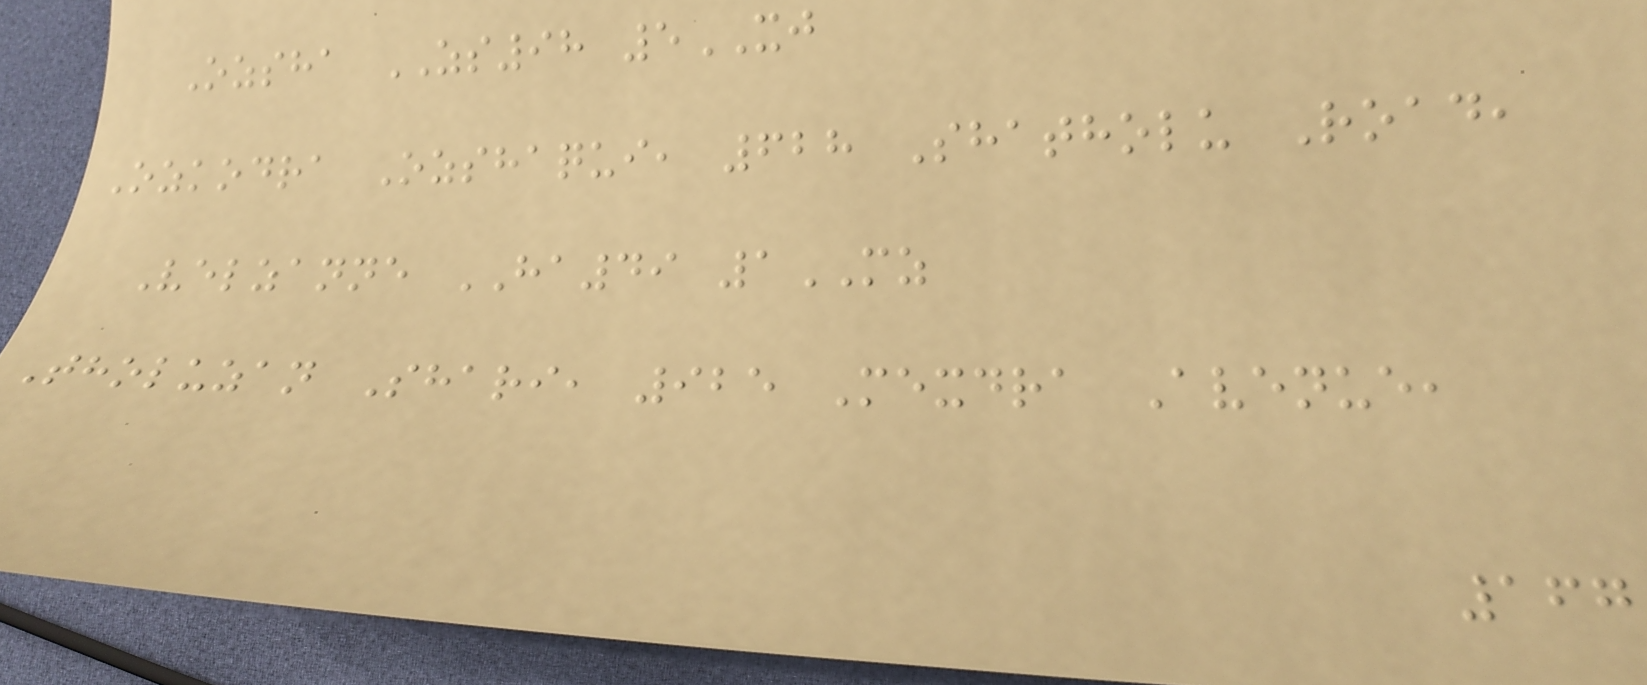Ozsha ZS98 5XJ
Ozkodra Ozshaqui, 628 Shatholu Road,
Velzanne HA49 1MZ
Tholuzan Shari, 925 Mexdra Avenue,
167
